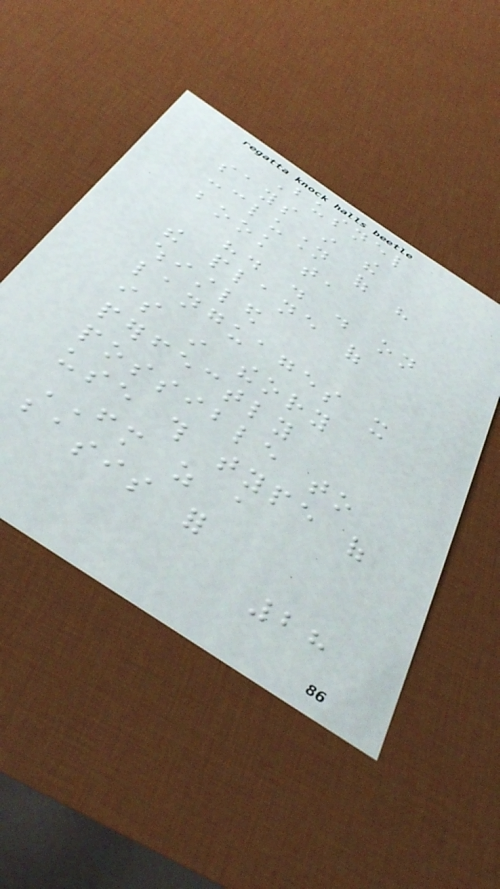Busnel
says in the
conclusion of his
book that,
". . . on
the plane of
whistled
languages it
is in theory
perfectly
possible to
use this type of
FM as a
basis for
28
